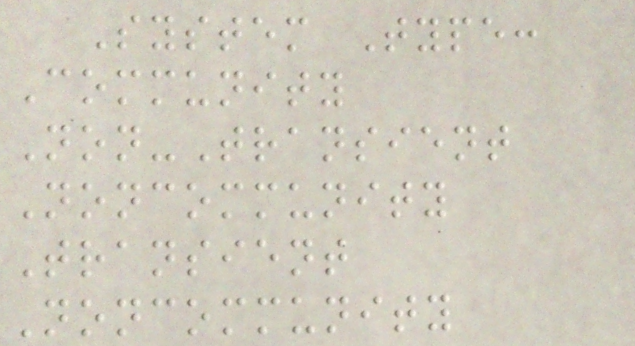System Type:
Community
Non-Transient
Noncommunity
Transient
Noncommunity
